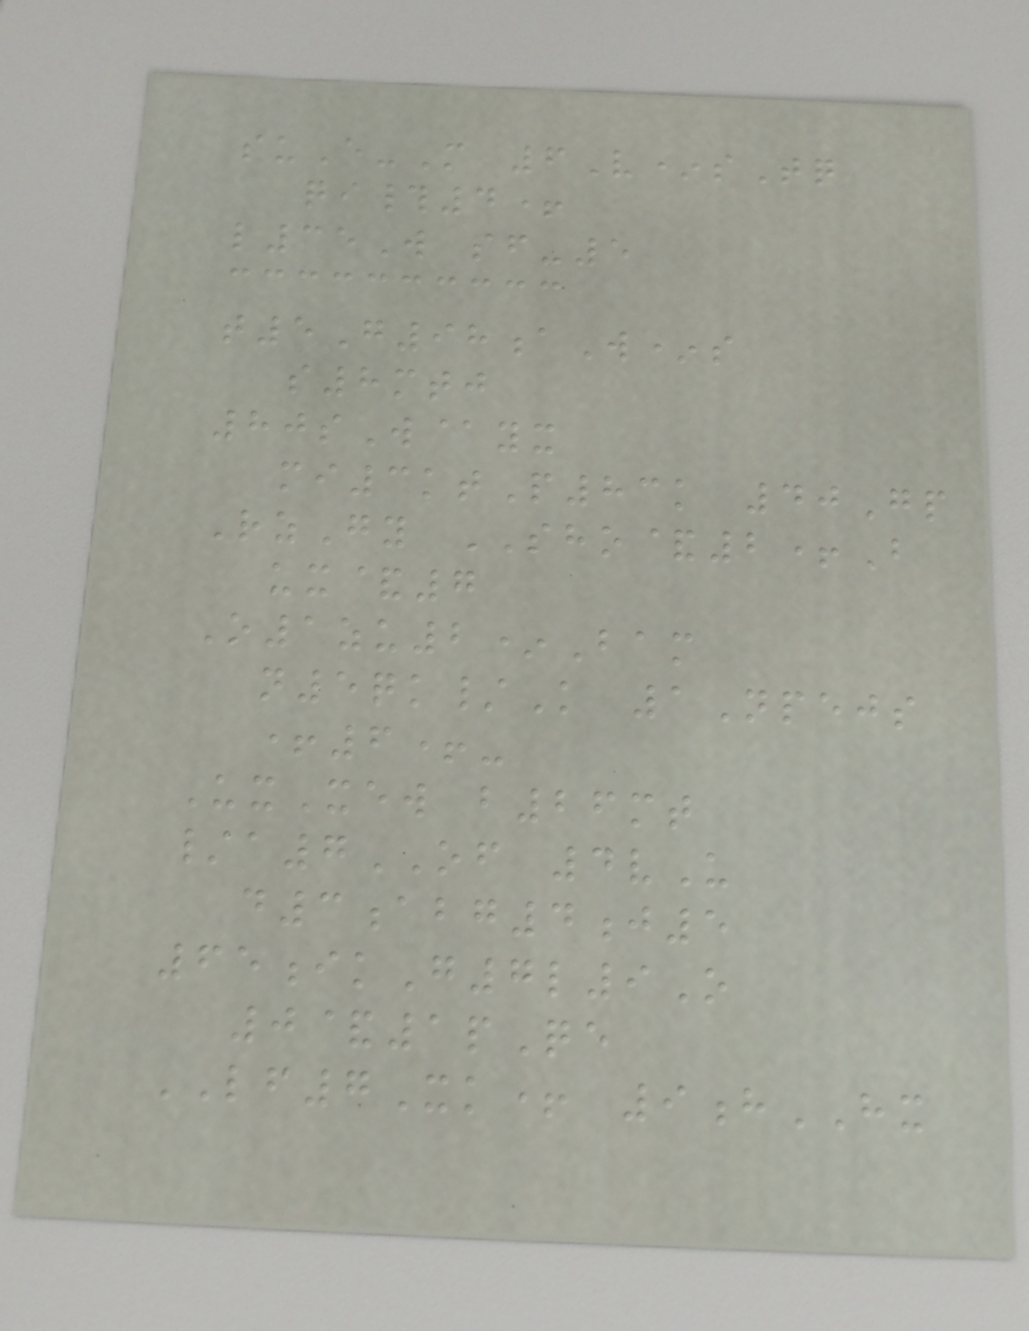suE-M 6V*sTq
qi#4+
l35W sf-5
t5G98aW*s
s8mtj
80sW@yx
mi3ktP83k 40Gp
RzGy SHO&2+B
ux&7
O1zu2*Bam
n5qk/K 1Npejs
+6+-
UxXew b26mt
/a7OF 4vU
d3abg4j5
65ikG7l9O
0&1pQe
LF7Xk+ 9hHX
